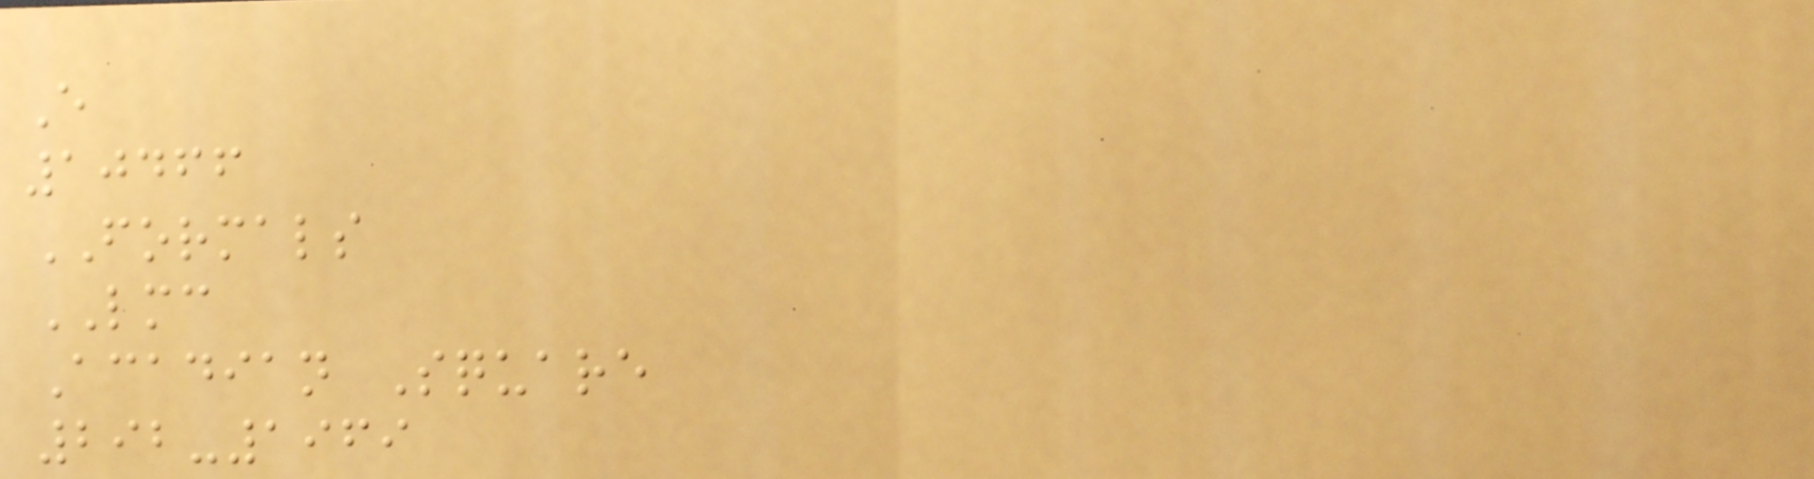E
10466
FORMALS
LMC
Acadian Square
292-1969
